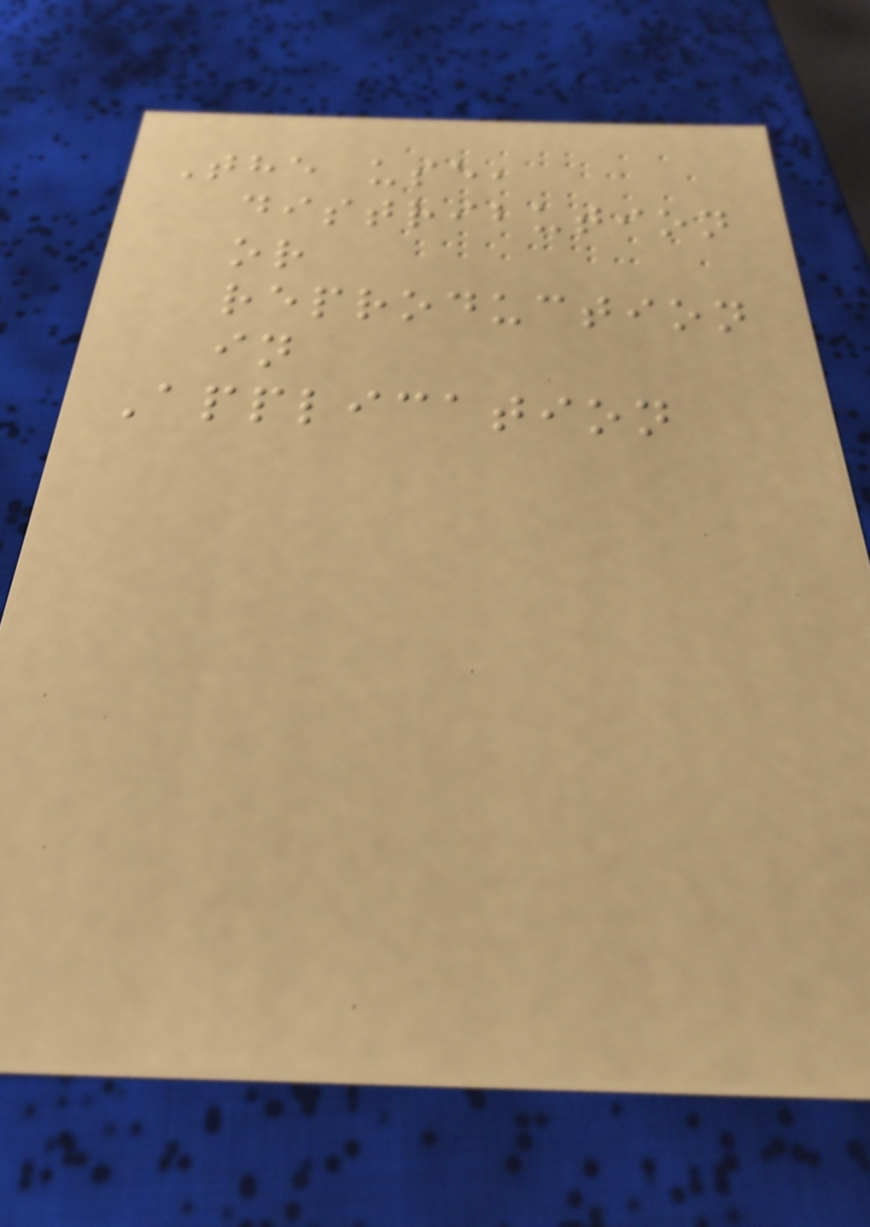The use,
distribution
or
reproduction
in
Application
